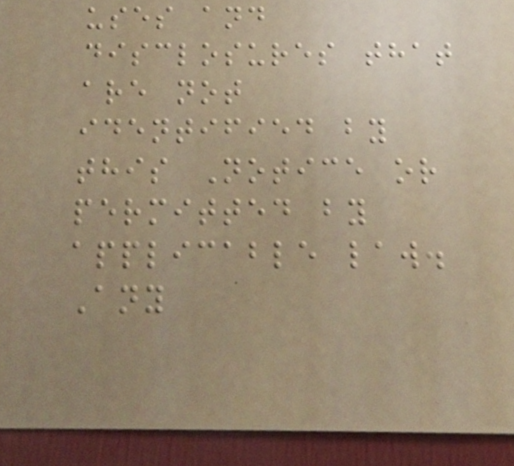uses and
disclosures that
are not
identified by
this Notice or
permitted by
applicable law.
Any
